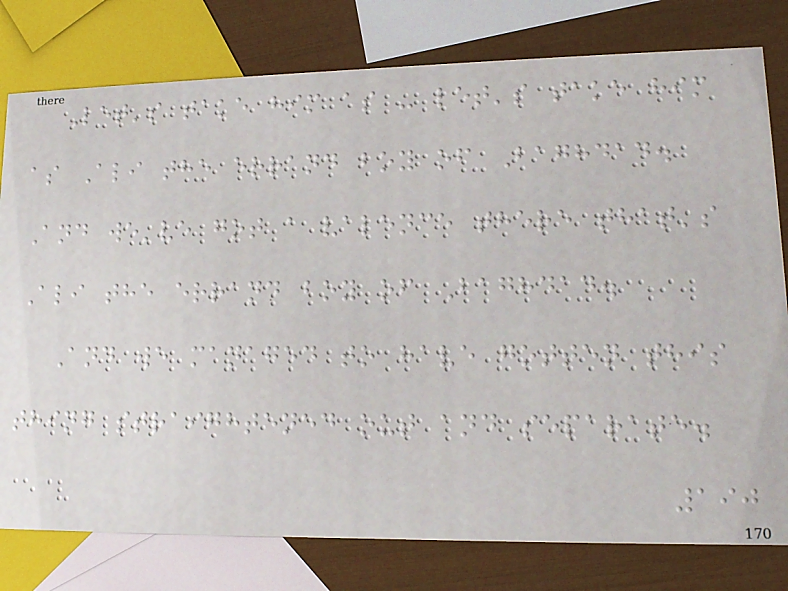Let's take him as - let's take him
as Ali the errand boy of Baghdad.
And we've got a valence there that's
Ali the errand boy of Baghdad.
And we managed to have gotten this
thing straightened out and separate.
190
